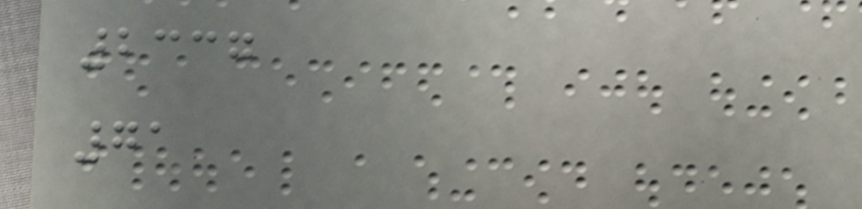2337
71
